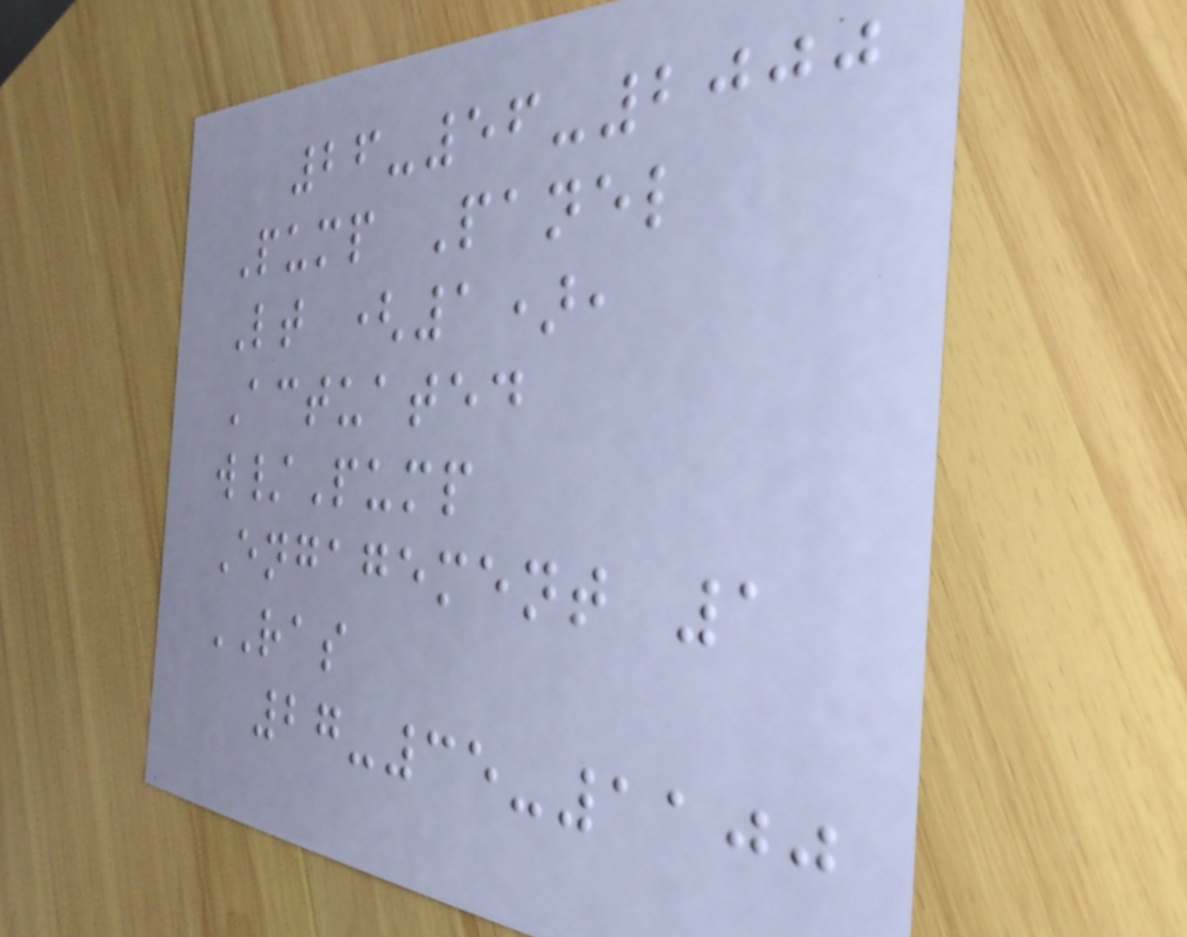26-56-2000
Pump Panel
Lt (1),
Actuated
w/Pump
Engagement 1
RAS
27-35-1100
